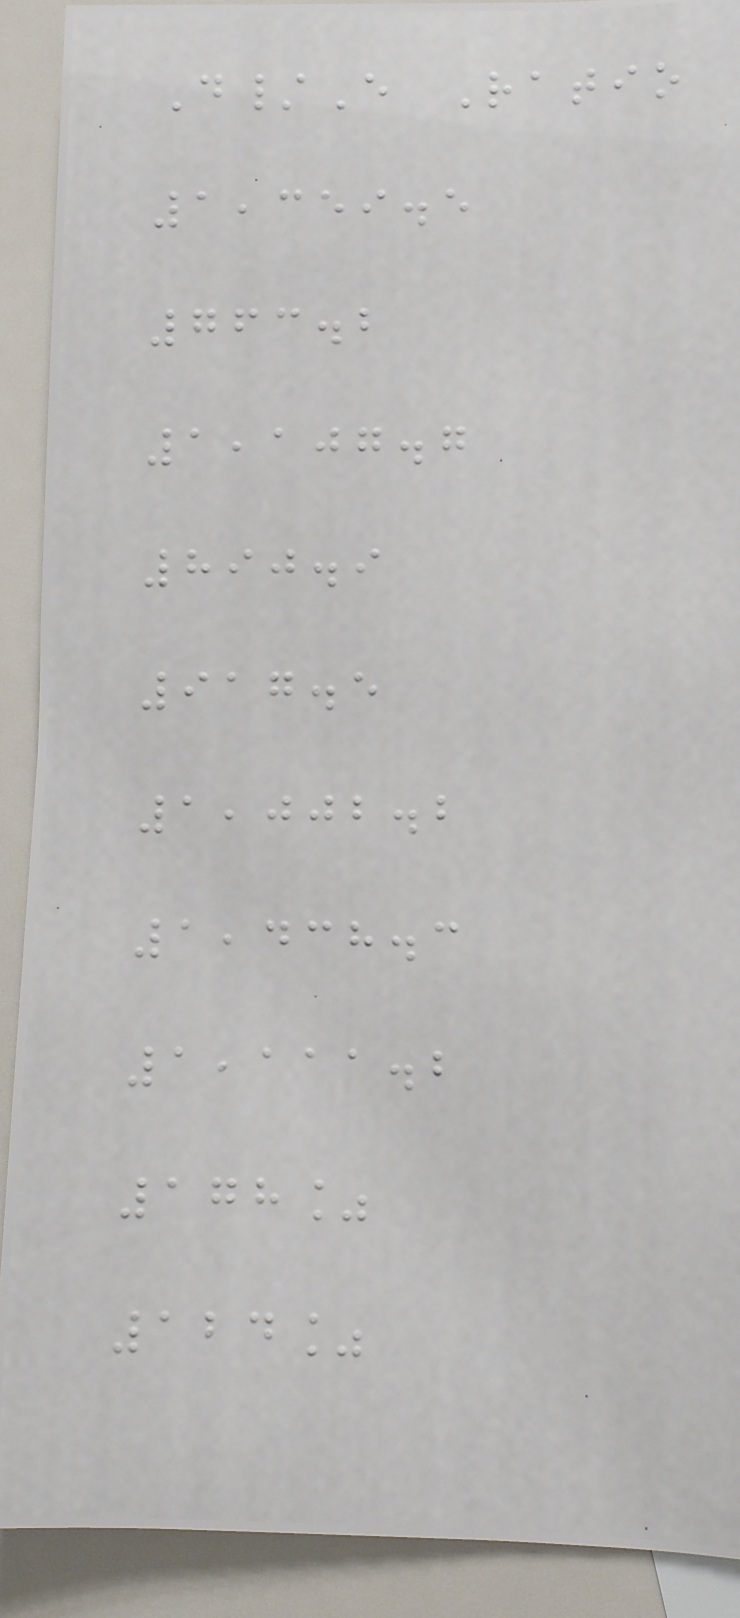D/E Ratio
1,359.5
763.2
1,107.7
890.9
917.5
1,002.2
1,438.3
1,111.2
178%
124%
